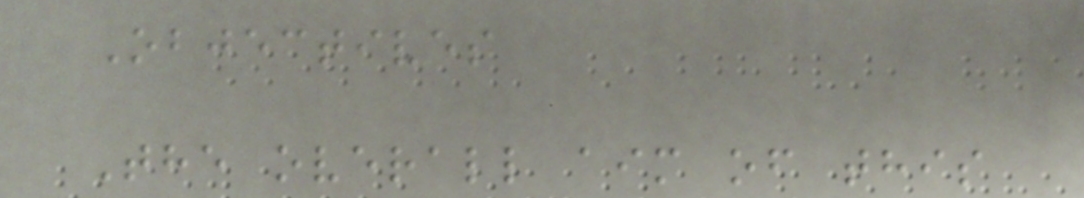Objectives
The overall aim of this
